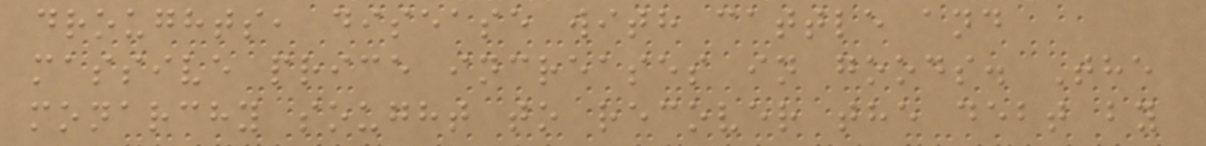droughts, disease with cattle and
massive price increases in goods. The
monarchy sought to recover the debt by
